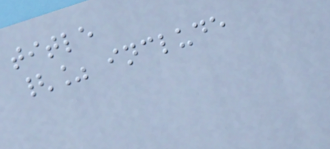title
{% include
